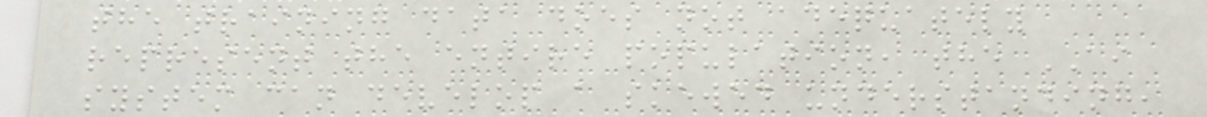the training data does not adequately
represent the entire population, the AI
system can develop a skewed understanding,
